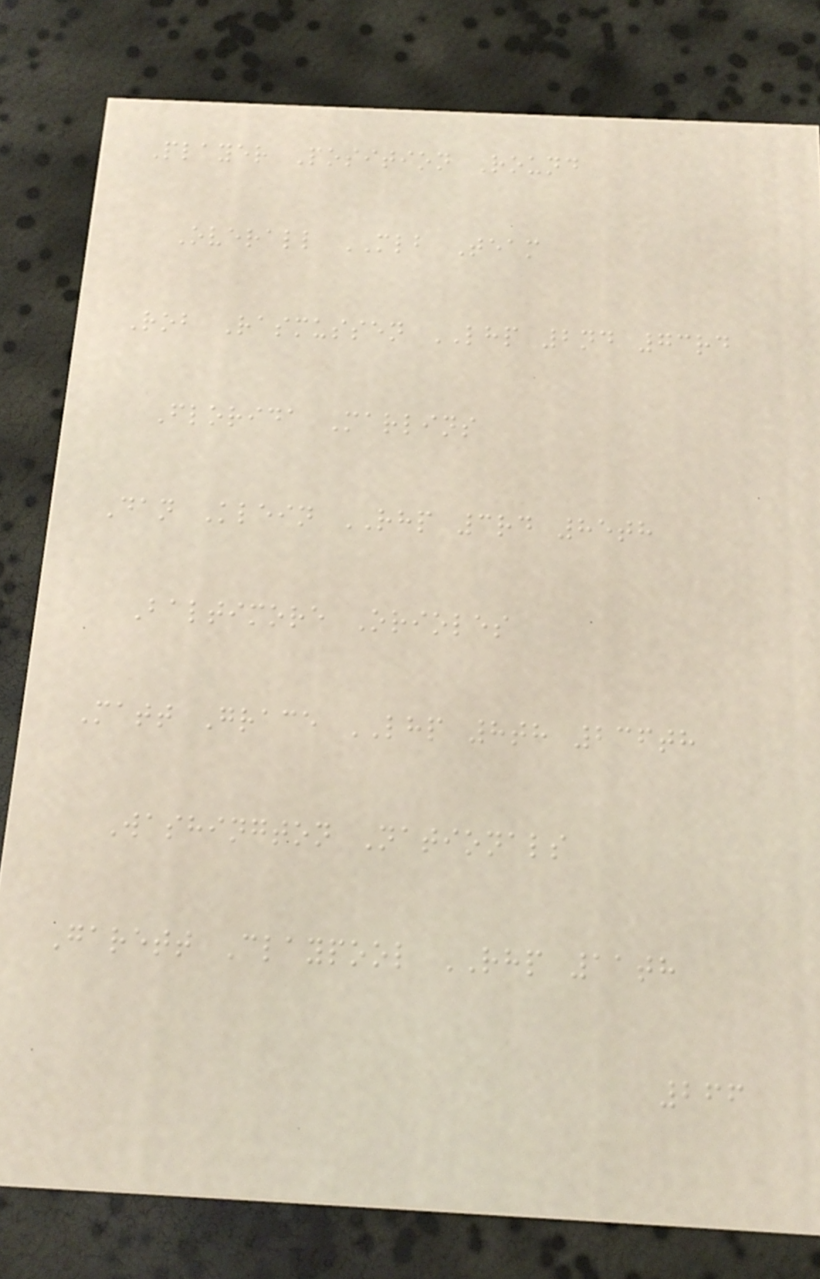Player Position Round
Overall MLB Team
Rob Rasmussen LHP 2nd 73rd
Florida Marlins
Dan Klein RHP 3rd 85th
Baltimore Orioles
Matt Grace LHP 8th 236th
Washington Nationals
Garett Claypool RHP 11th
266
